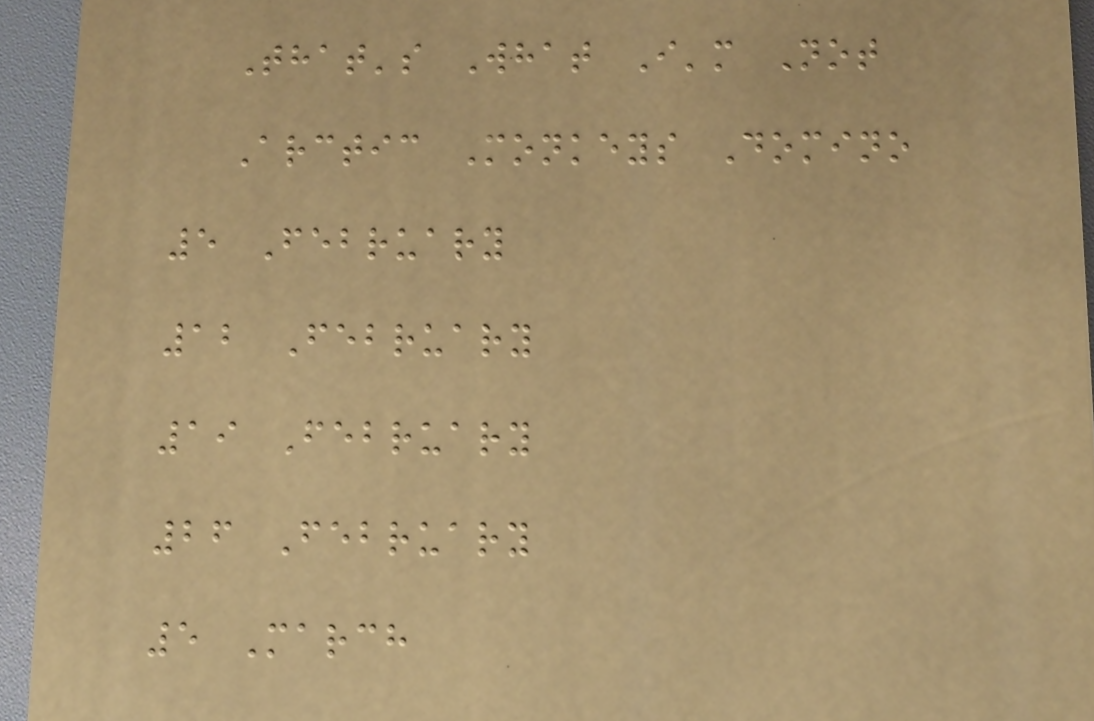That's What I'm Not
Arctic Monkeys Domino
5 February
12 February
19 February
26 February
5 March
